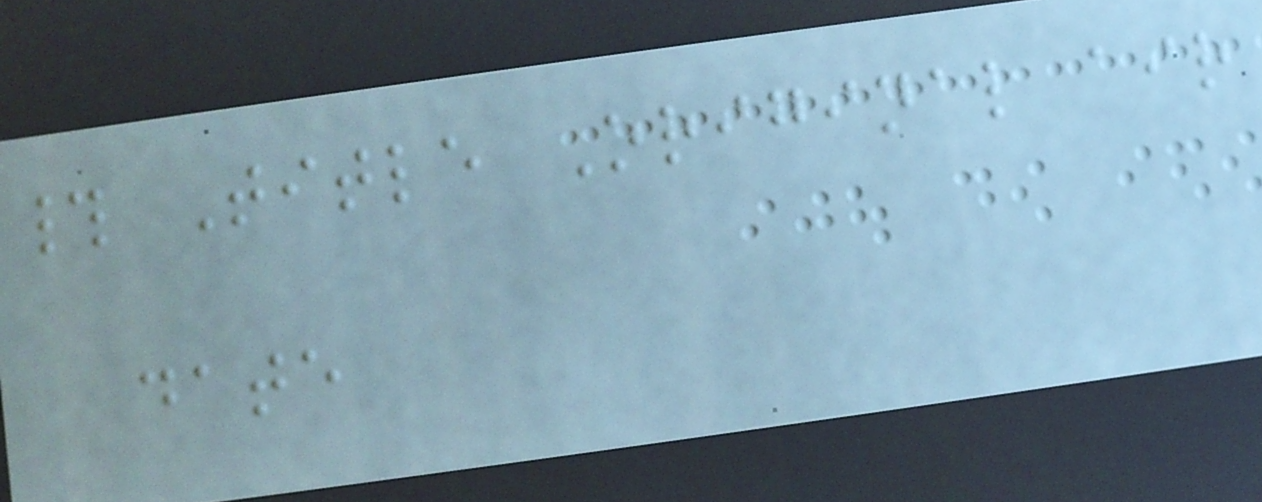# Title Original air
date
